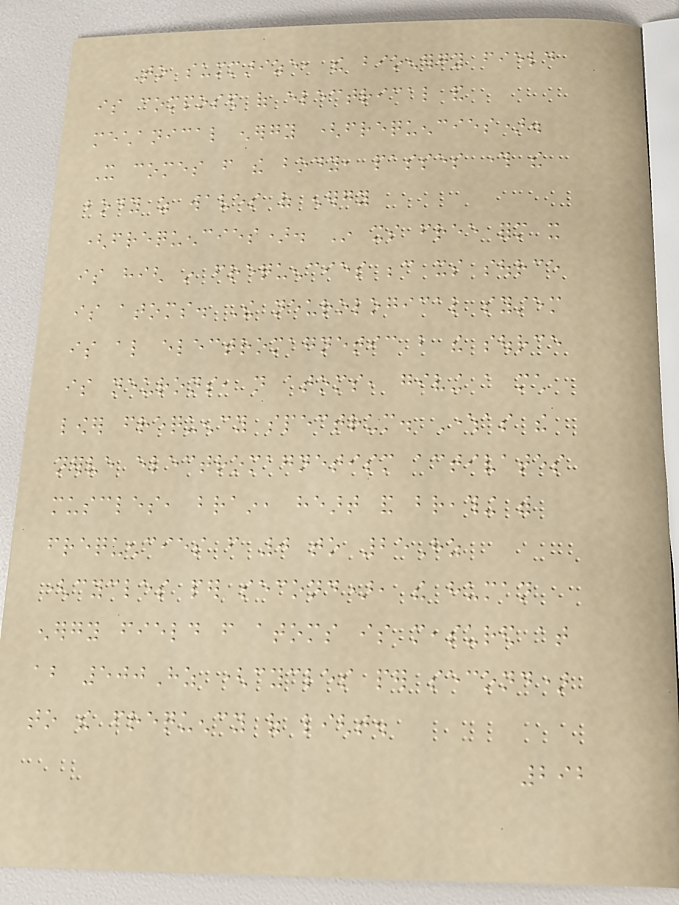To summarize, the bioenergy field
is composed of electrical and
mechanical energy (frequencies).
It comes from the body, passes through the
body as waves of energy
(frequencies). In its free form it
is high in frequencies because its source
is atoms. The neurological system
is also electromagnetic but the source
is neurons, not atoms, giving a much
lower frequency spectrum. Whereas the
nerve electromagnetism activates
muscles, brain, heart and breathing with
frequencies from 0 to 25Hz
(cycles per second), the human
energy field from atoms is measured at
about 500Hz (cycles per second)
to the frequency of light.
292
